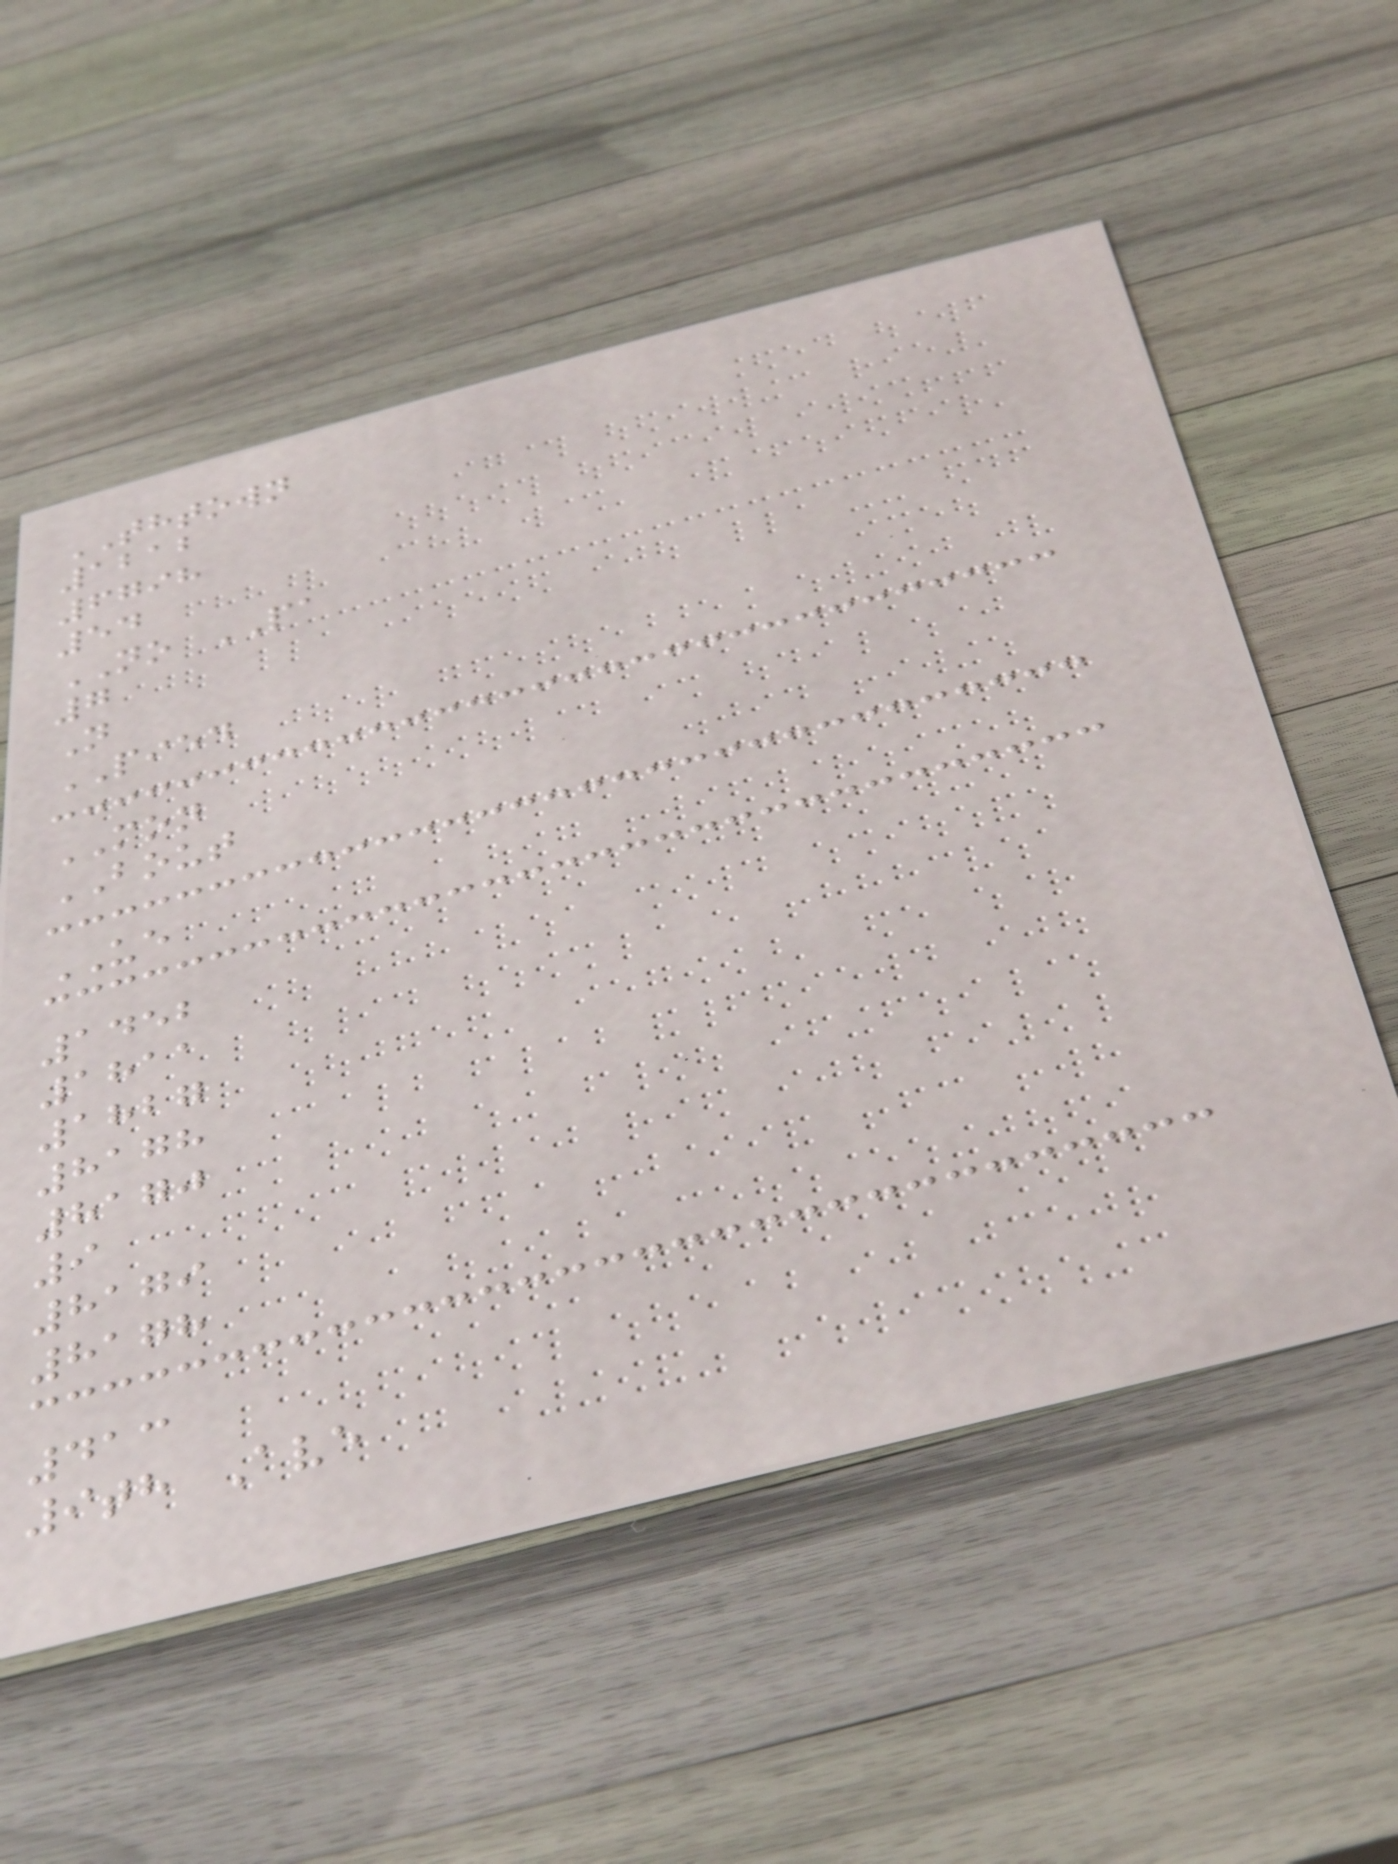THTOWN
1212
6798
54
NO PA
7
N
PIED
MON
BOUT
UE
1452
1811
1827
8178
8170
9
8179
8178
413
9th Ave
